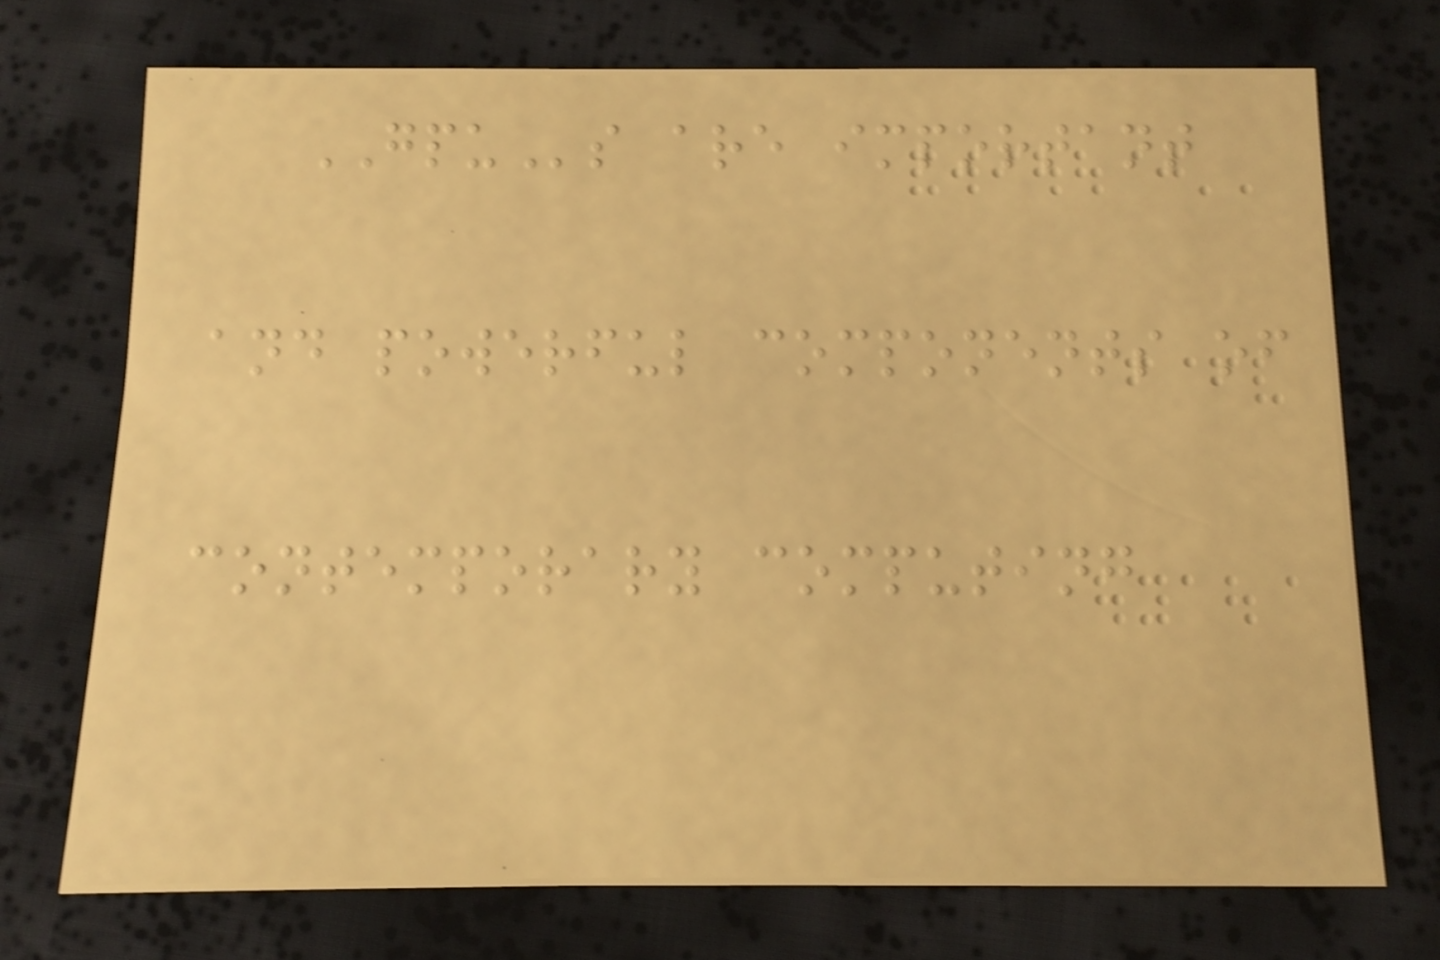GPUs are important
and powerful components of
contemporary computing
